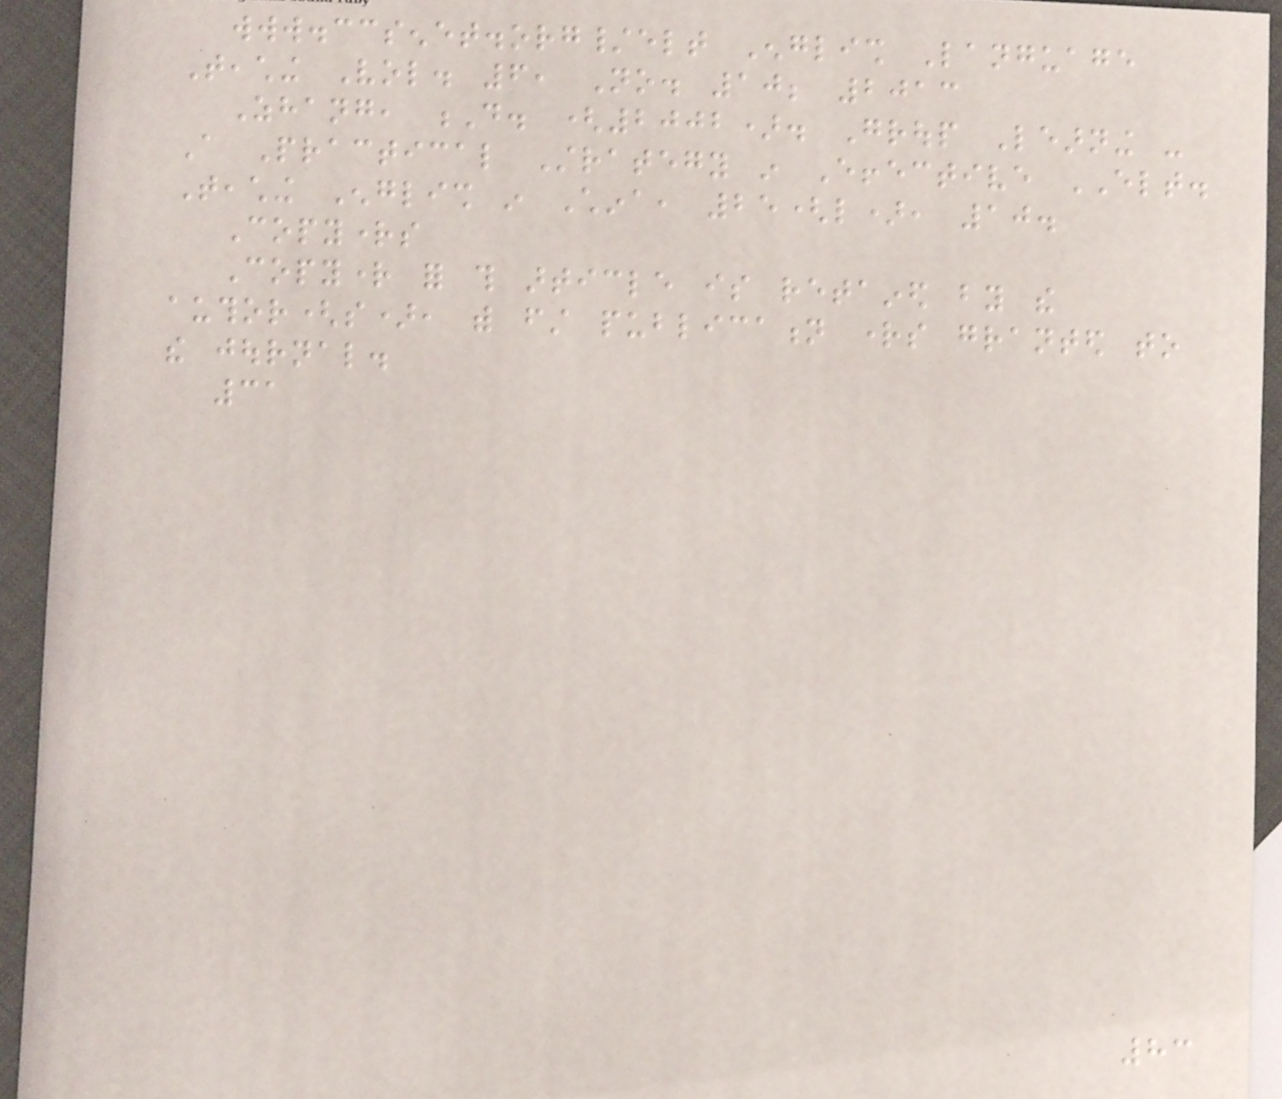www.ccsenet.org/elt English Language
Teaching Vol. 6, No. 10; 2013
Zhang, D. (2002). Group Learning -
A Practical Strategy in Effective ELT.
Teaching English in China, 25(l), 10.
Copyrights
Copyright for this article is retained by the
author(s), with first publication rights granted to
the journal.
31
83
